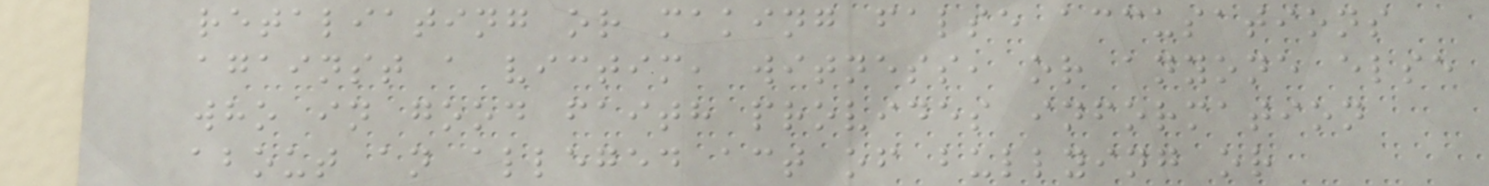retaliating or making false accusations
against a victim, witness, or anyone else
who in good faith provides information
about an alleged act of bullying or
